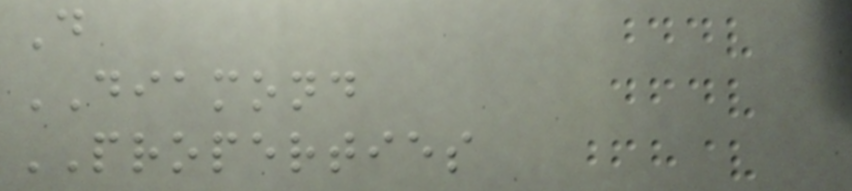D
DIAMOND
PROPERTIES
